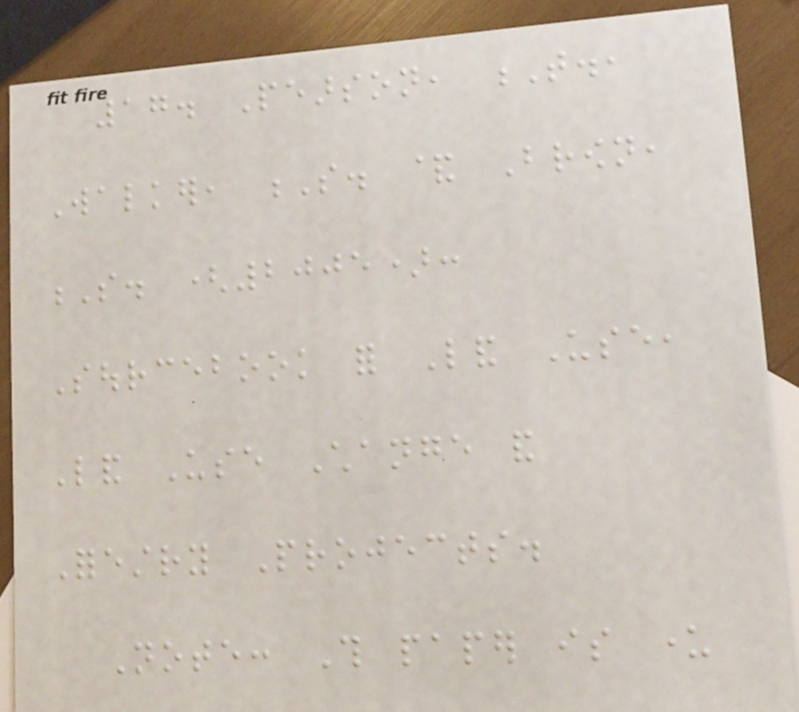17. Pearson, T.,
Walker, S. & Brown,
S. (2005):
Sourcebook for Land Use,
Land Use Change and
Forestry Projects.
Note: This paper is under
